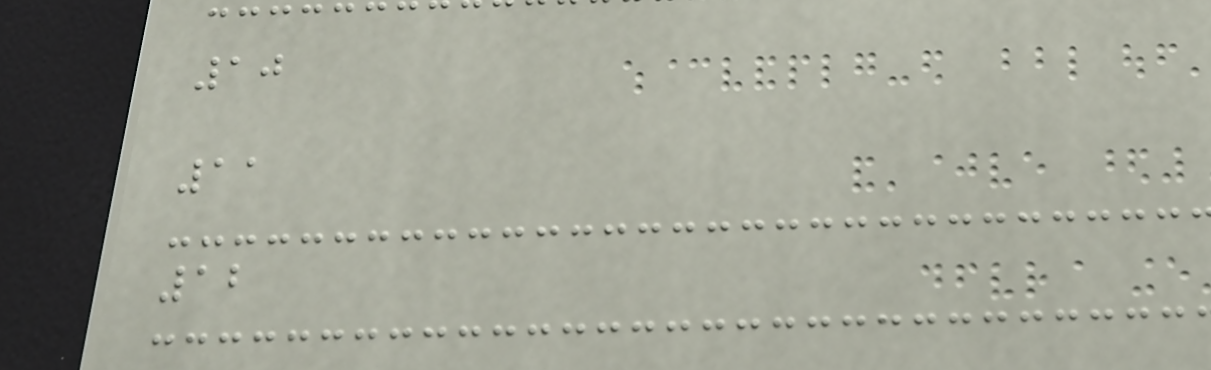10
11
12
